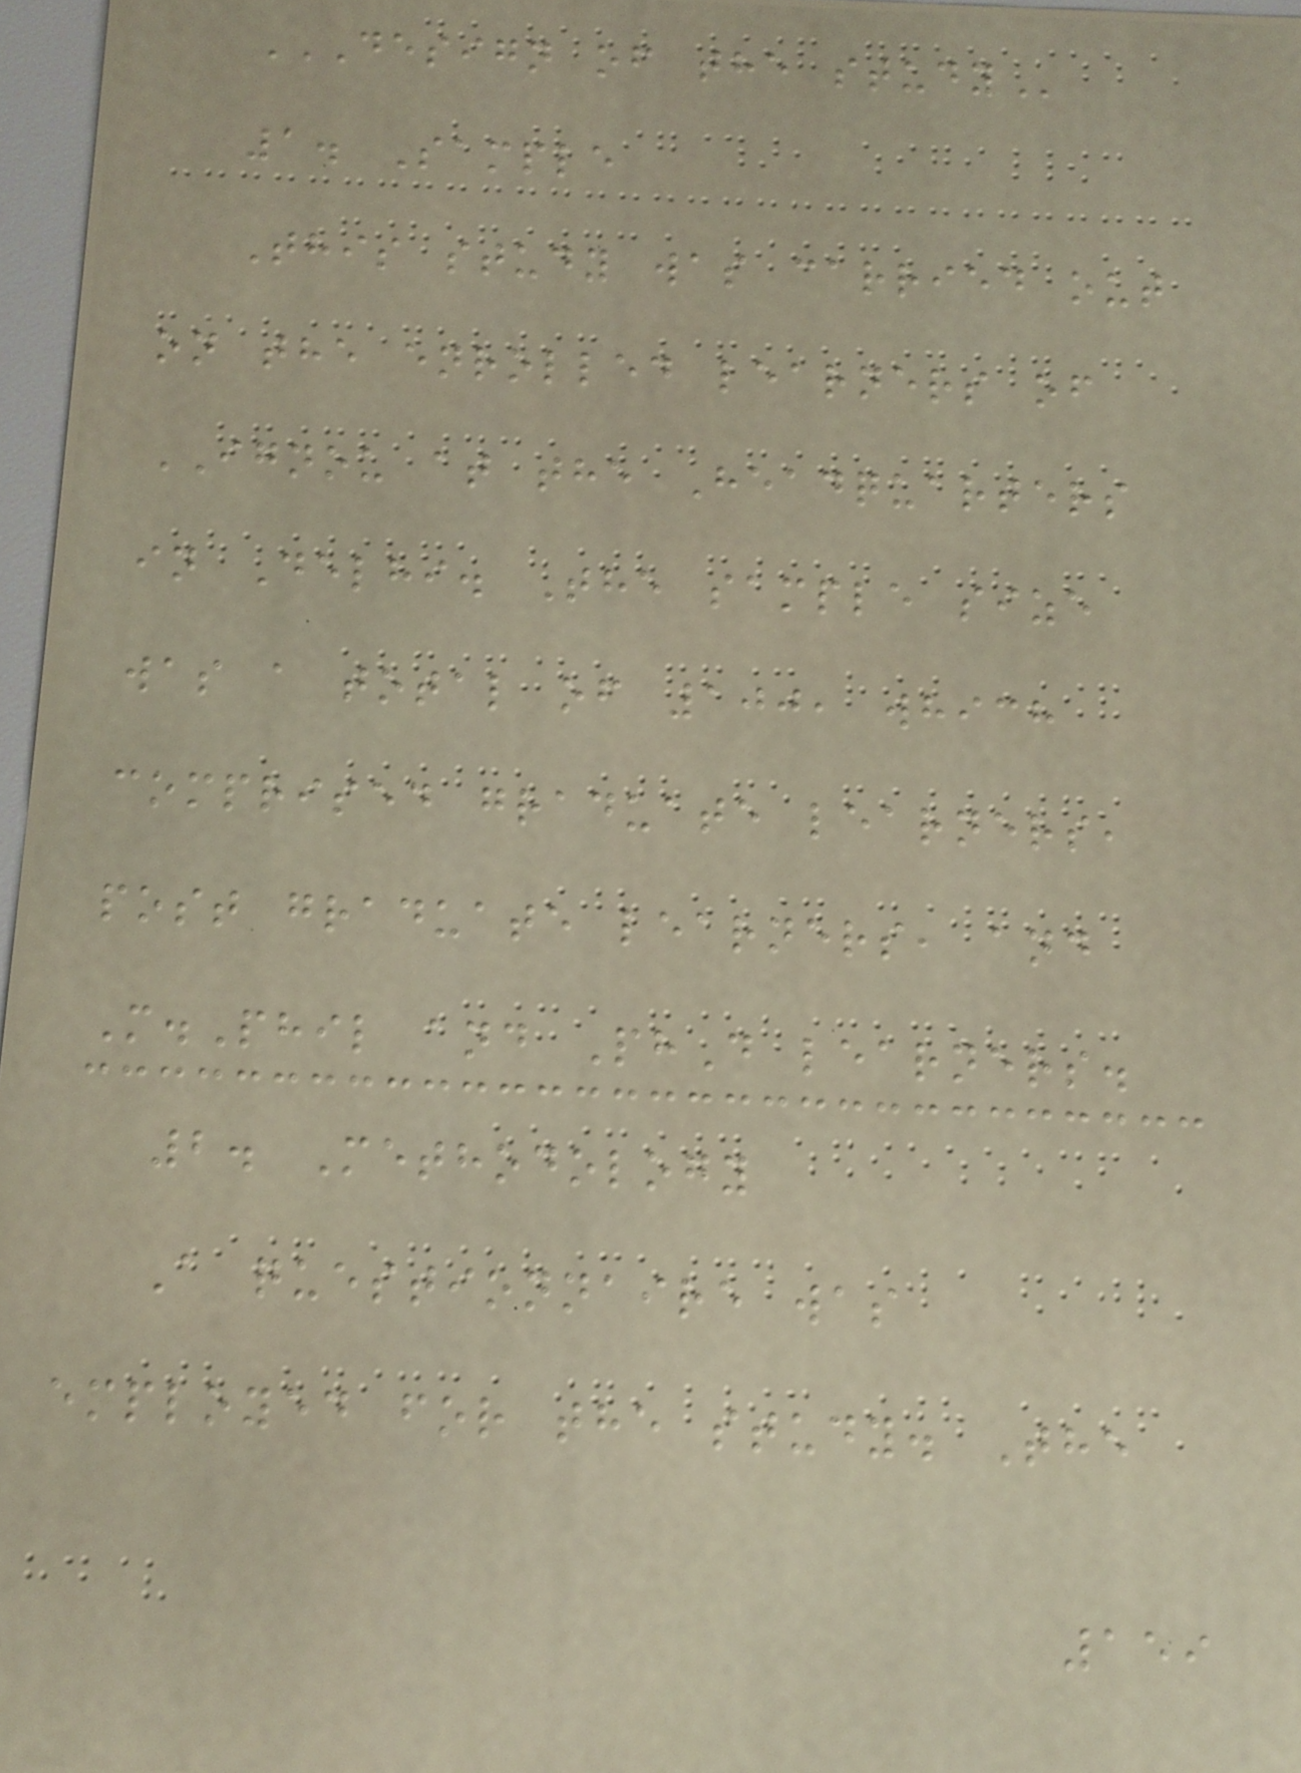DESIGN OF THE STUDY
1. Sample
This study was carried out
on the enrolled learners of
IGNOU at the Headquarters
in Delhi. The sample size
was a total of 100, which
comprised graduate learners,
post graduate learners, and
M.Phil and PhD learners.
2. Methodology
A questionnaire was
employed for the study. The
159
